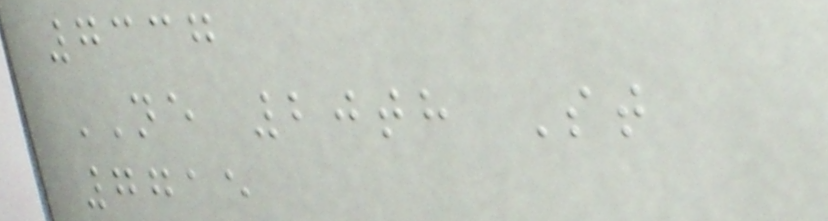7337
NE 20th St
7715
